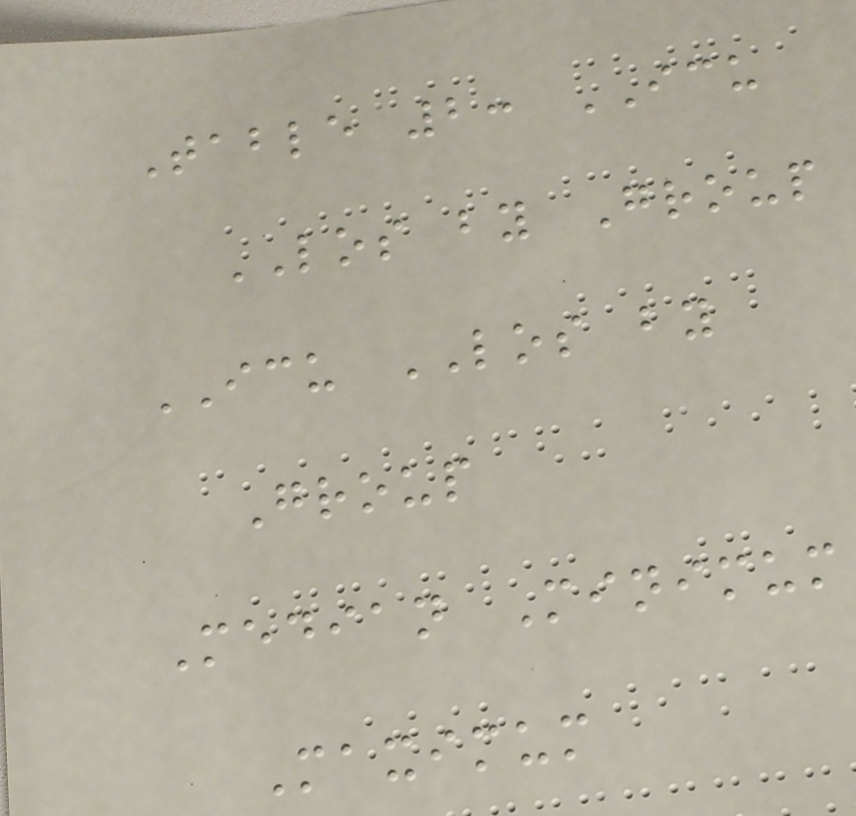Table 2: ICU
LOS by Group
ICU LOS by
Group
Median Minimum
Maximum
